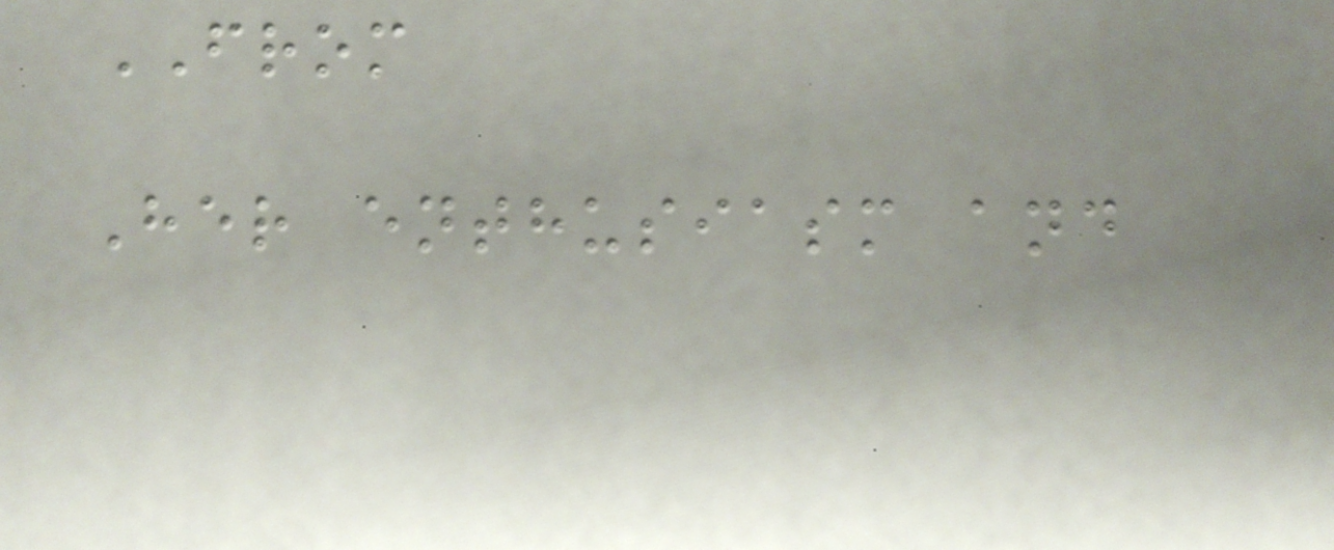FROM
Her enthusiasm and
